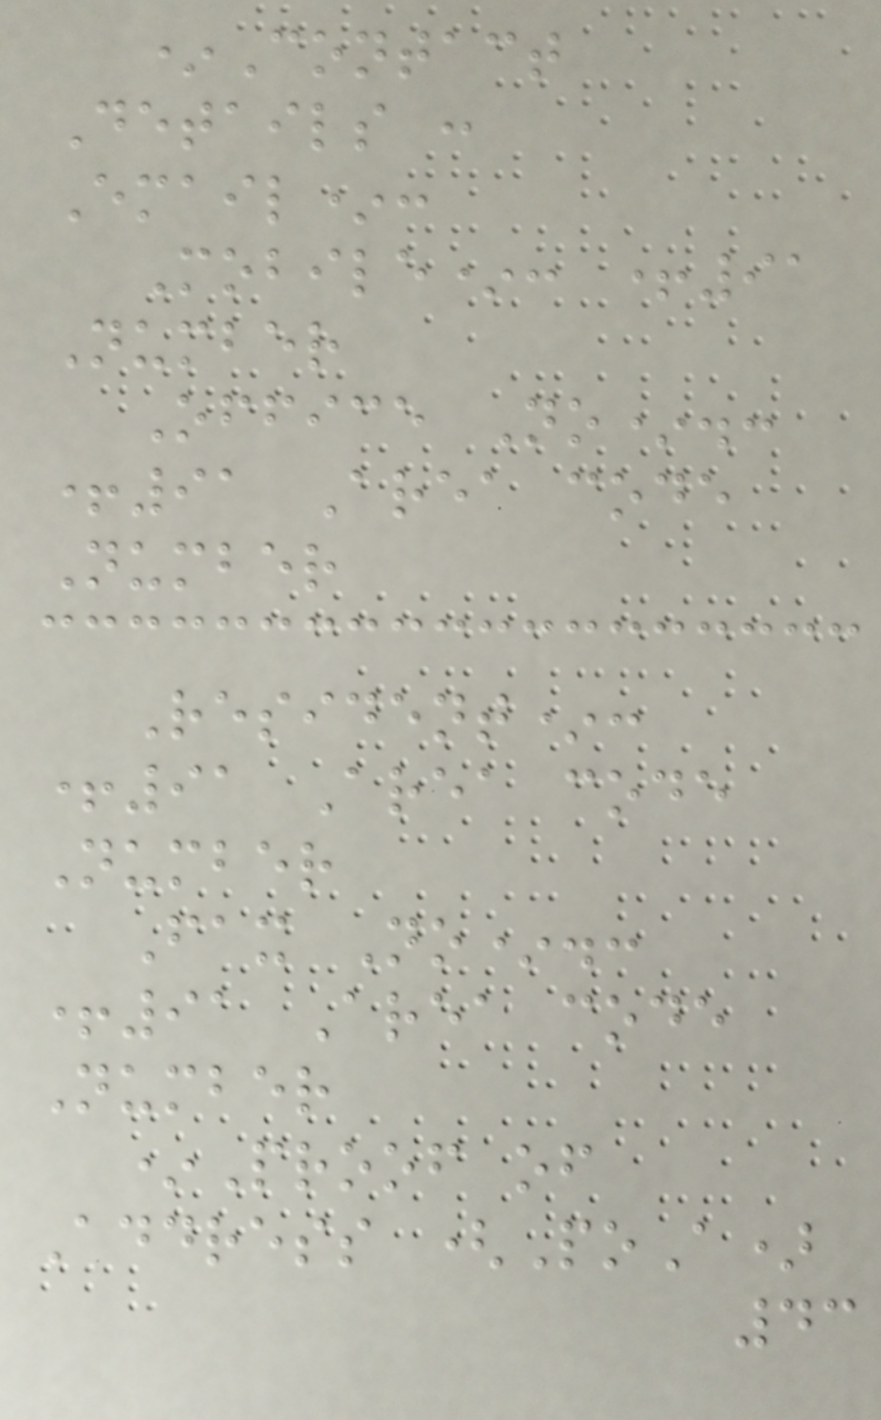*Contact
Details :
Email*:
Mobile*: +91
Number
Office No*.:
+91 Area code
Number
Resident*:
+91 Area code
Number
Fax No*.:
+91 Area code
Number
*Proof of
Address (PoA)
43
